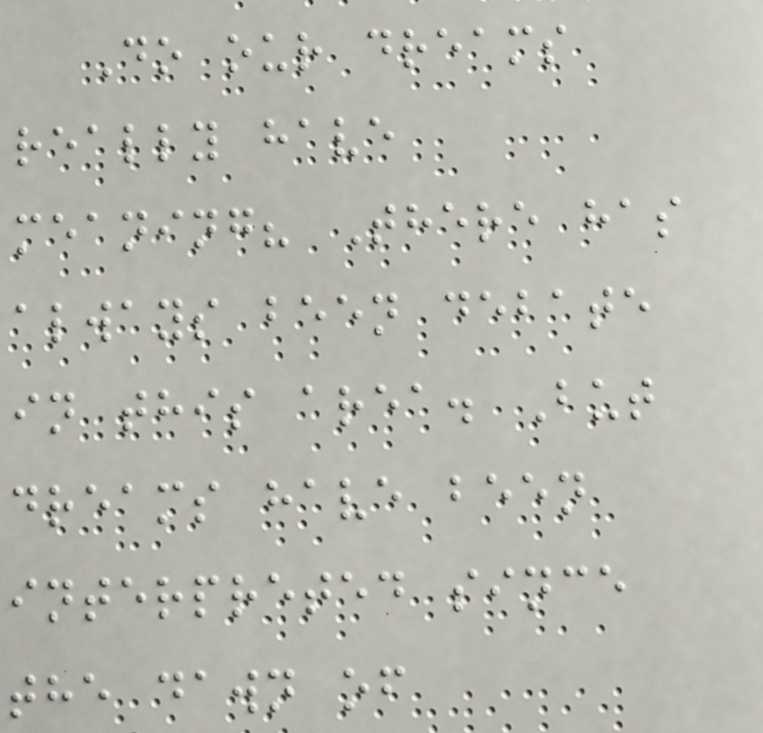Do our dreams
really have
meaning? There has
always been debate
in this area. But
dreams have been
interpreted since
the dawn of
